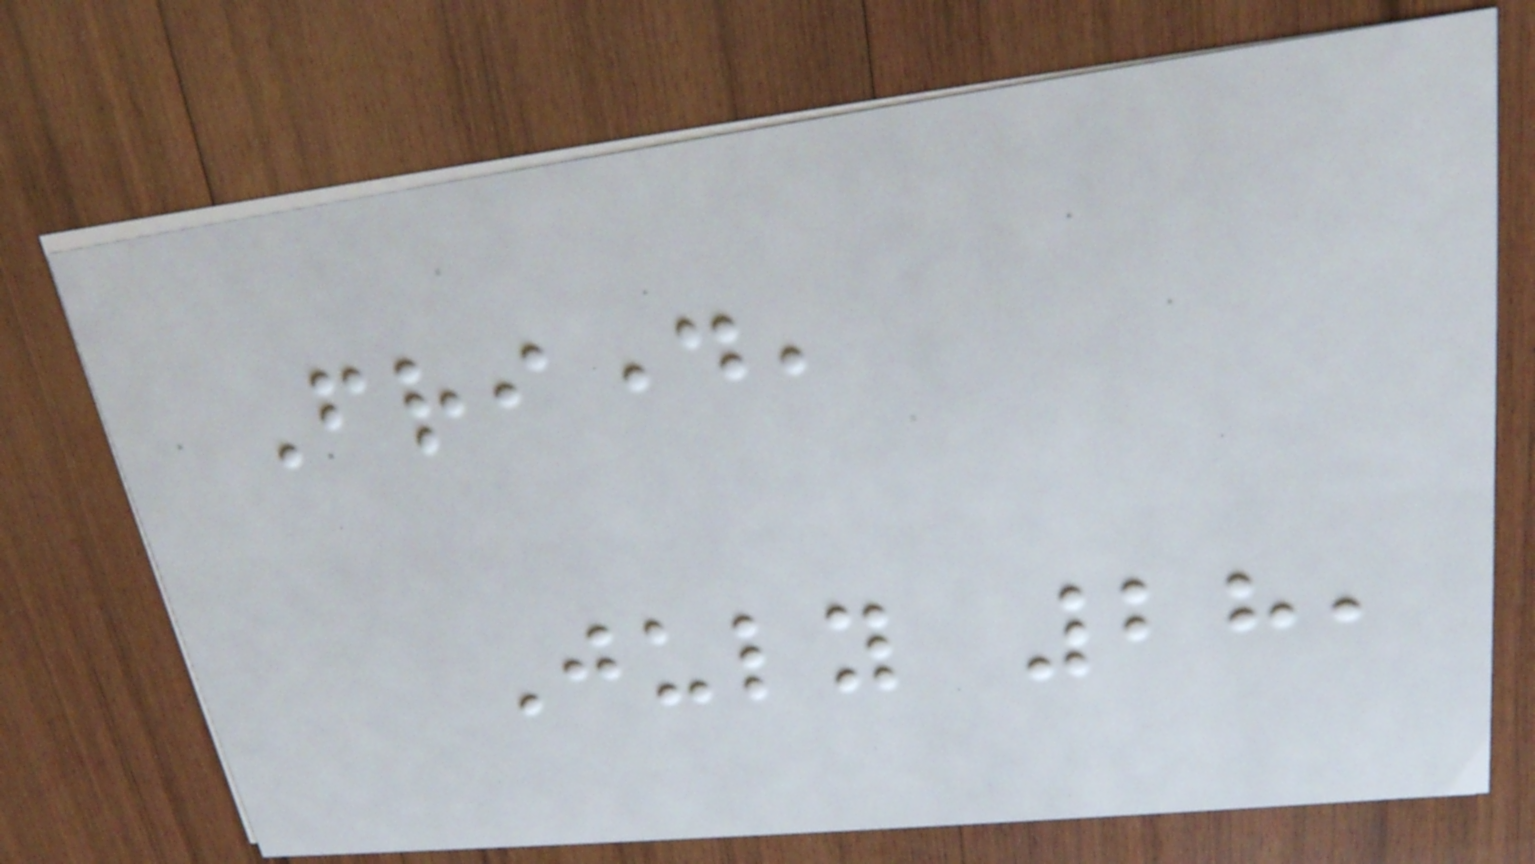Friday,
July 28,
